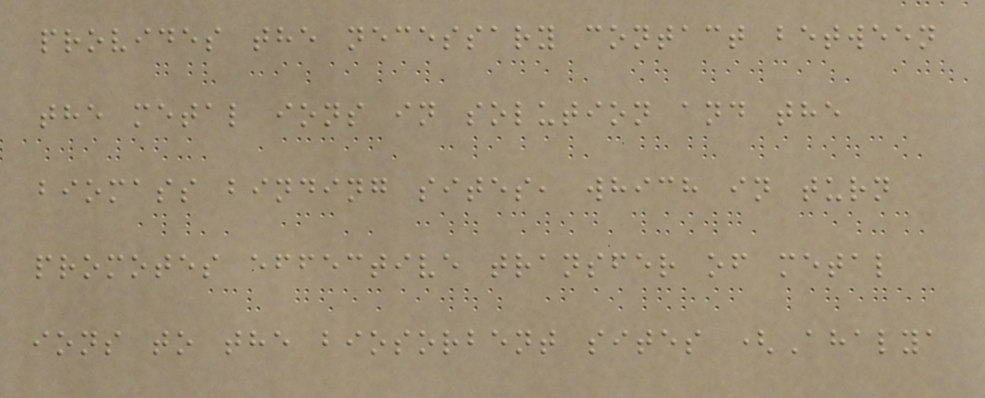provides the necessary contact between
the metal ions in solution and the
biomass binding sites, which in turn
promotes effective transfer of metal
ions to the biosorbent sites (Ahalya
